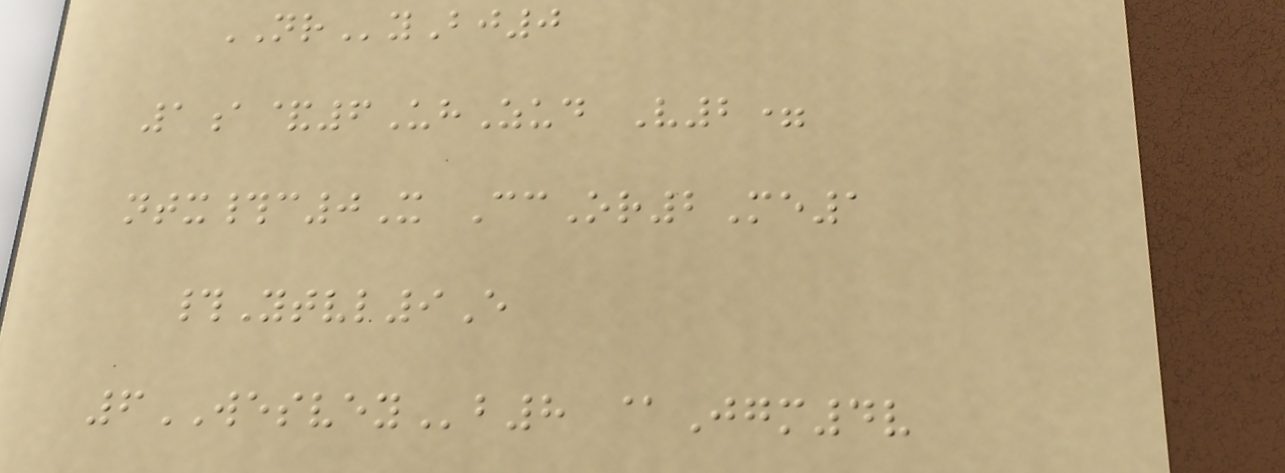NRyBj0
1a&6UhZud V2=
ntx#c0X CcOr2Me1
#Ytvl9E
6WESVEYb8 @Jgm4v
